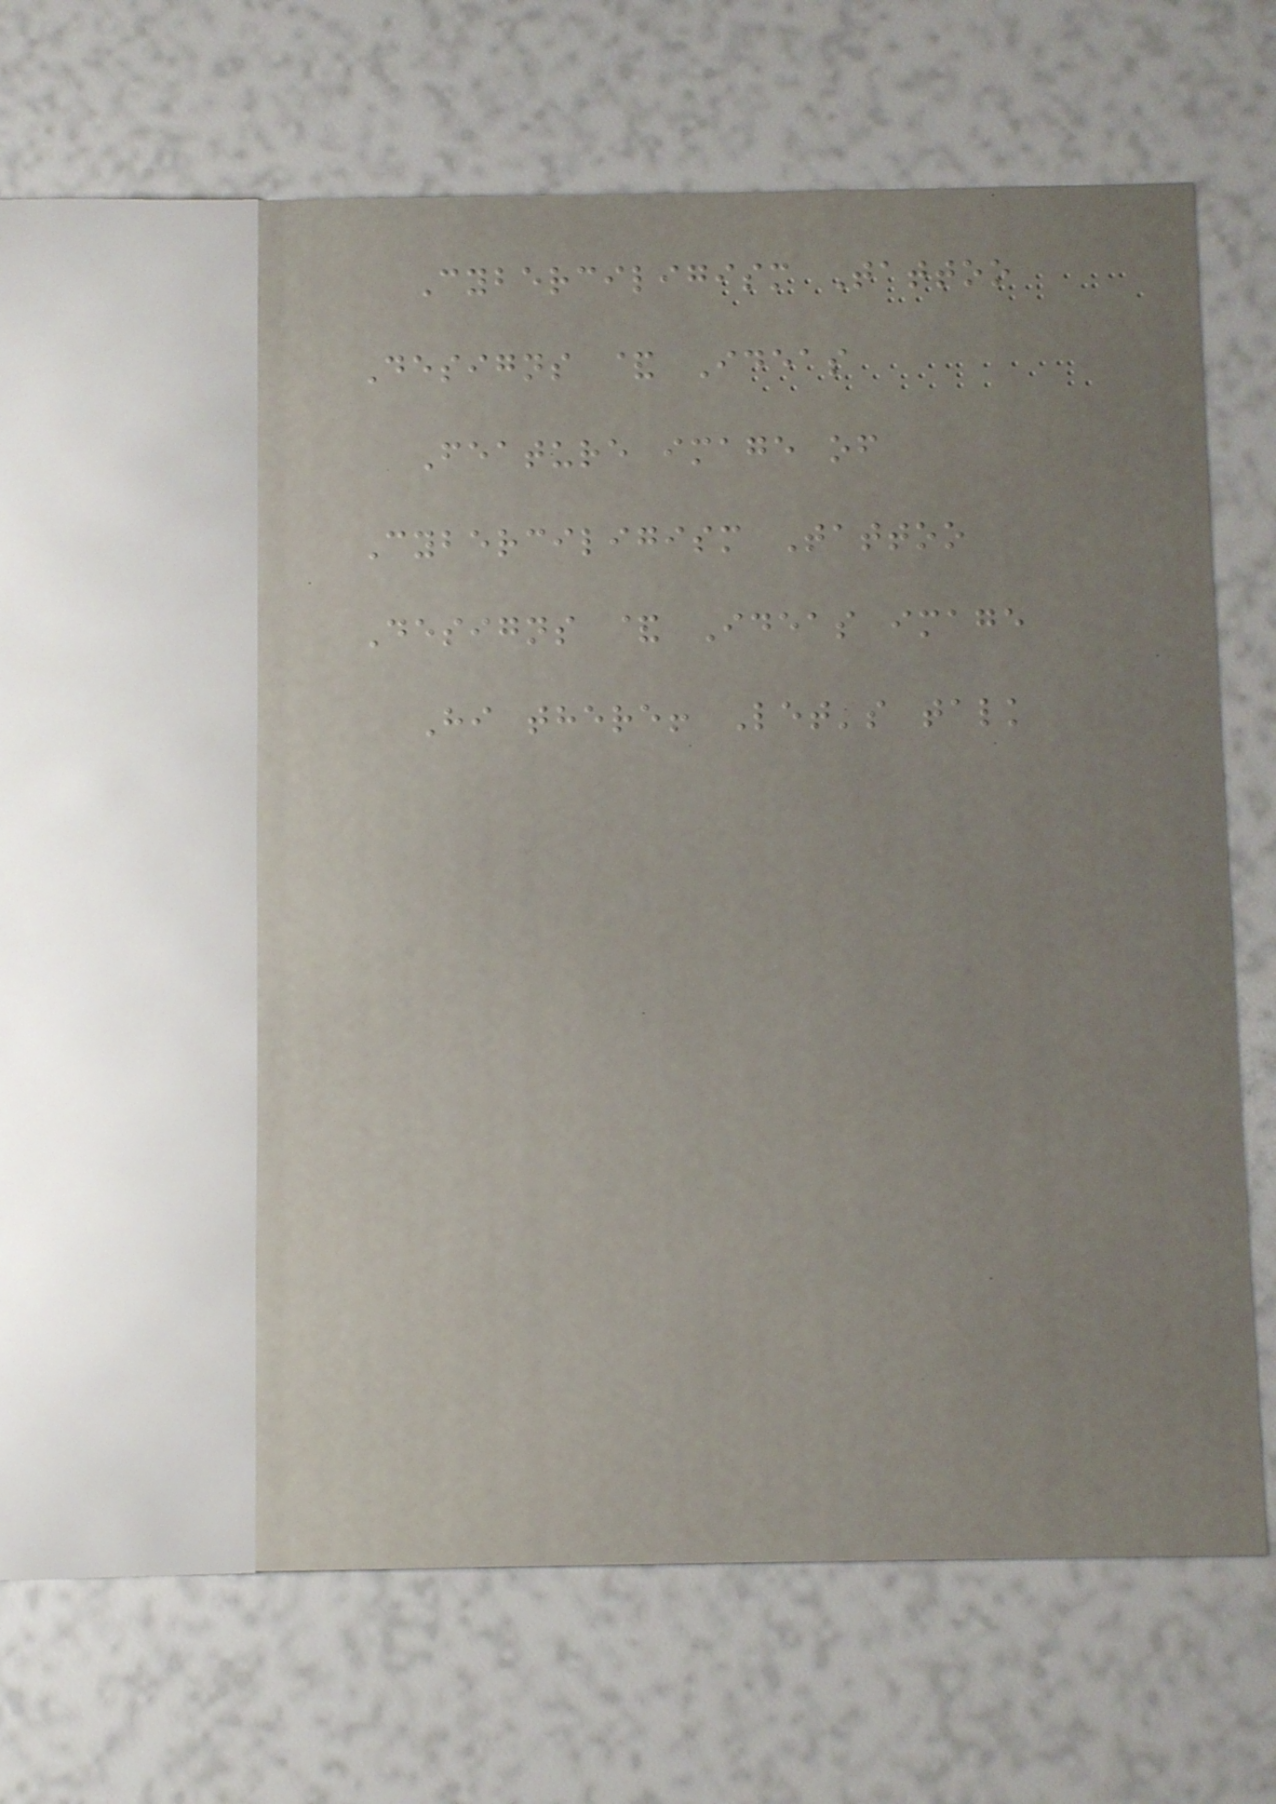Cyberciligism Tattoo
Designs & Ideas
Feature image of
Cyberciligism Tattoo
Designs & Ideas image
Hi there! Let's talk
